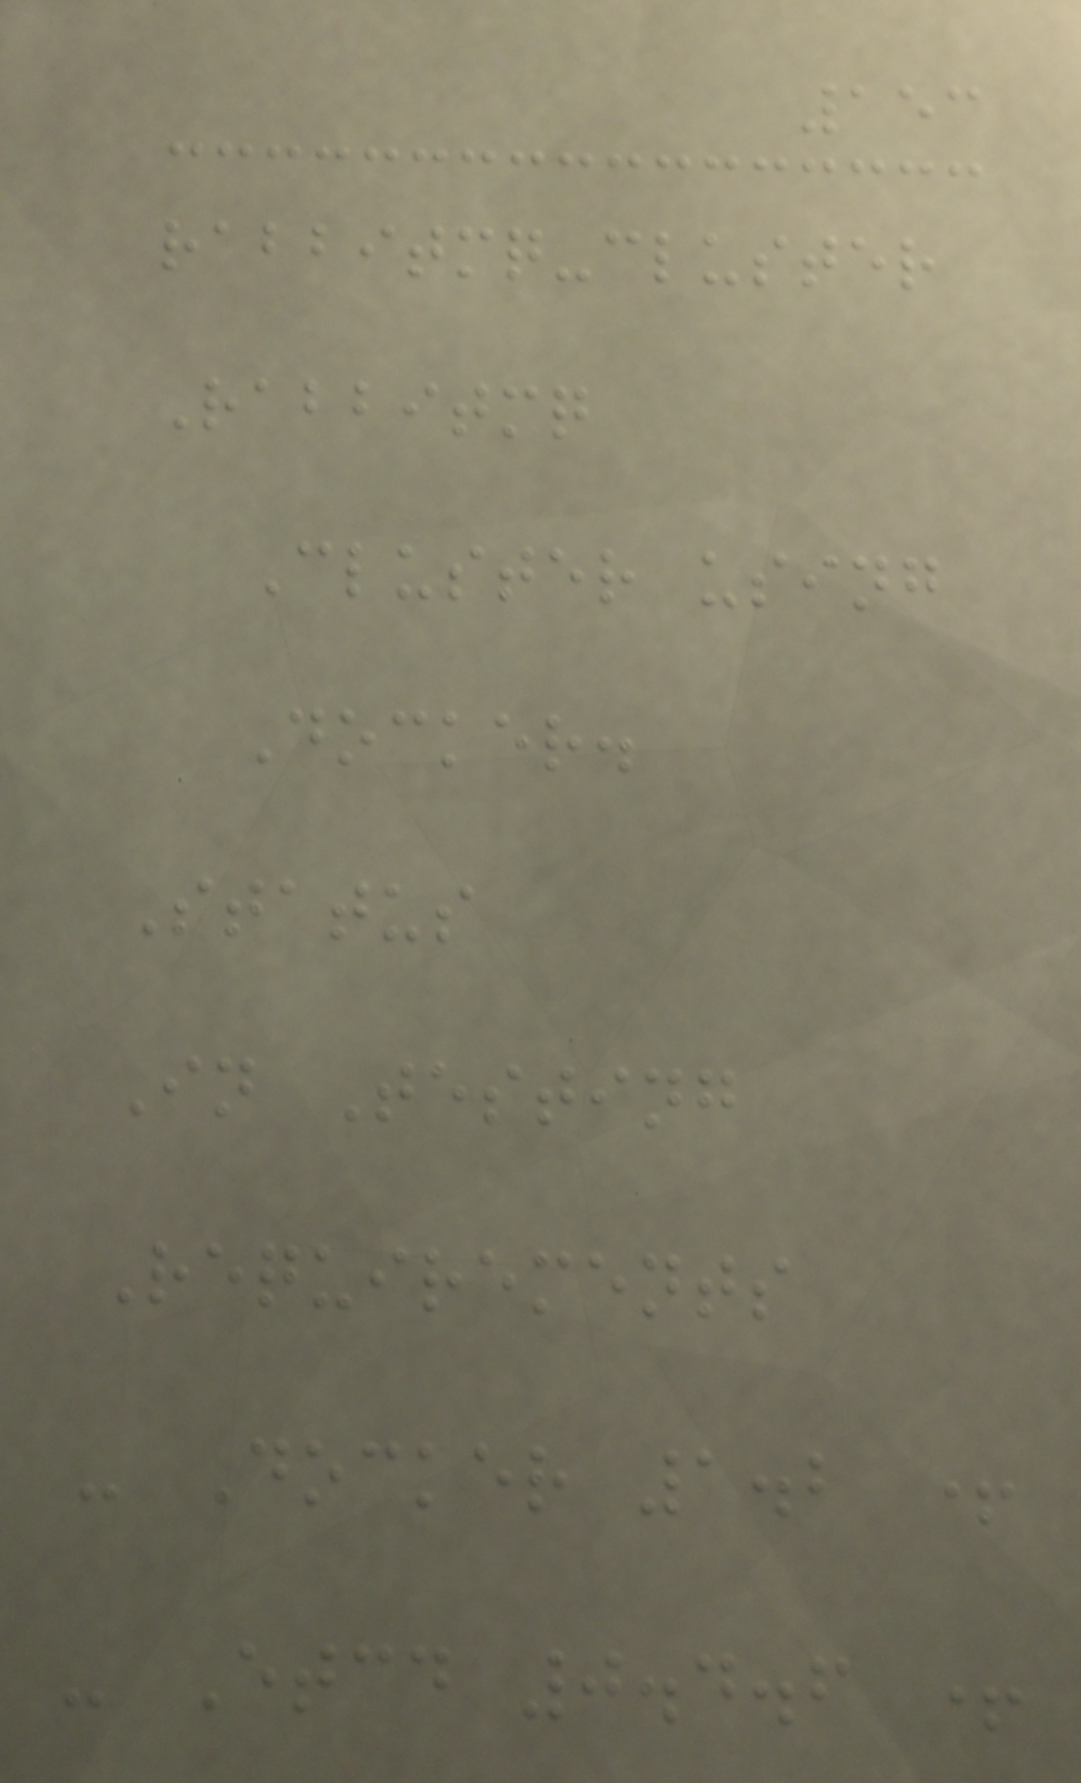153
rabbitmq-cluster
Rabbitmq
Cluster using
Docker.
Status
In Testing
Requirements
- Docker 1.2 +
- Etcd 0.4.6 +
